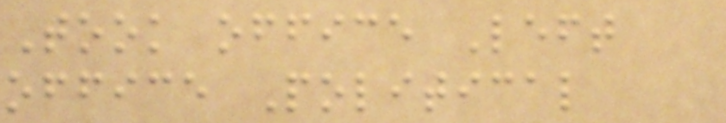Took office Left
office Political
